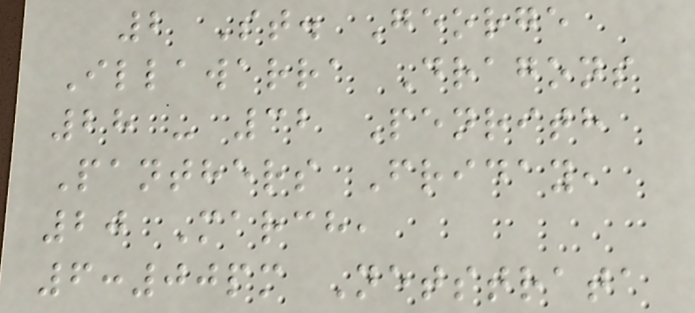2 St. George
Illawarra Dragons
28 - 32 Penrith
Panthers Friday,
20 March,
6:00pm Netstrata
